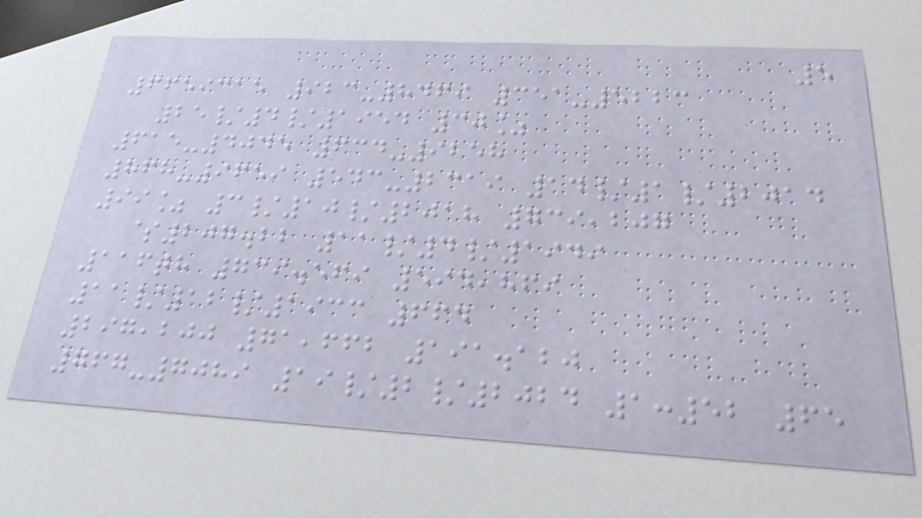5
6659315 923-8469 351-5223
25/4/1954 30%
615-4045 634-9258
868-9659 543-2319 14/1/2014
99% 3/10/2018 739,207
$207.22 11/4/1949
116th 739.569 594,869
11/12/1933 664
297,200 71,662 191.120
767-7089 19/2/2024 1:52 65
